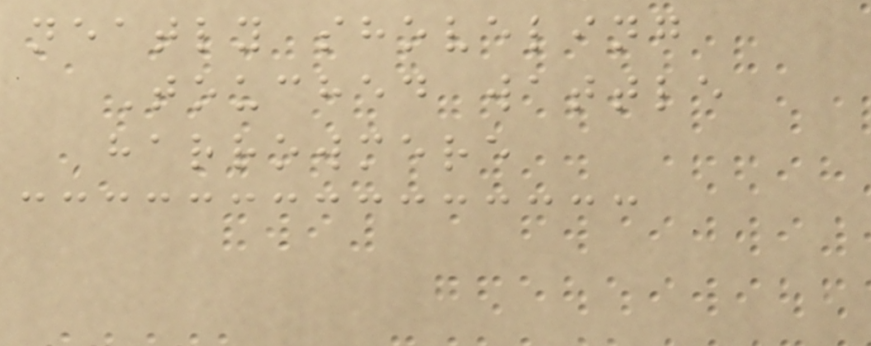neatly shoveling
Touched wattle
harrowmere
